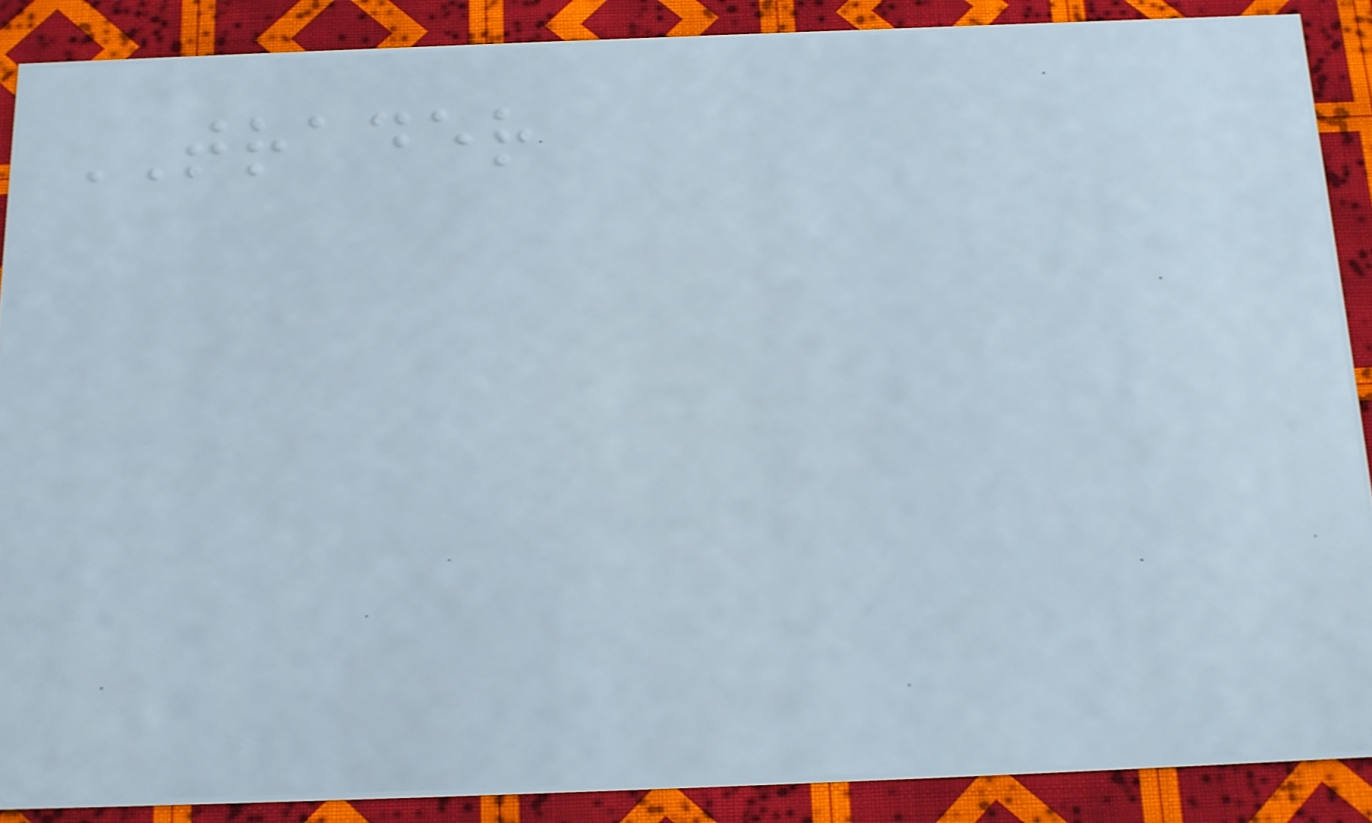TRADER
